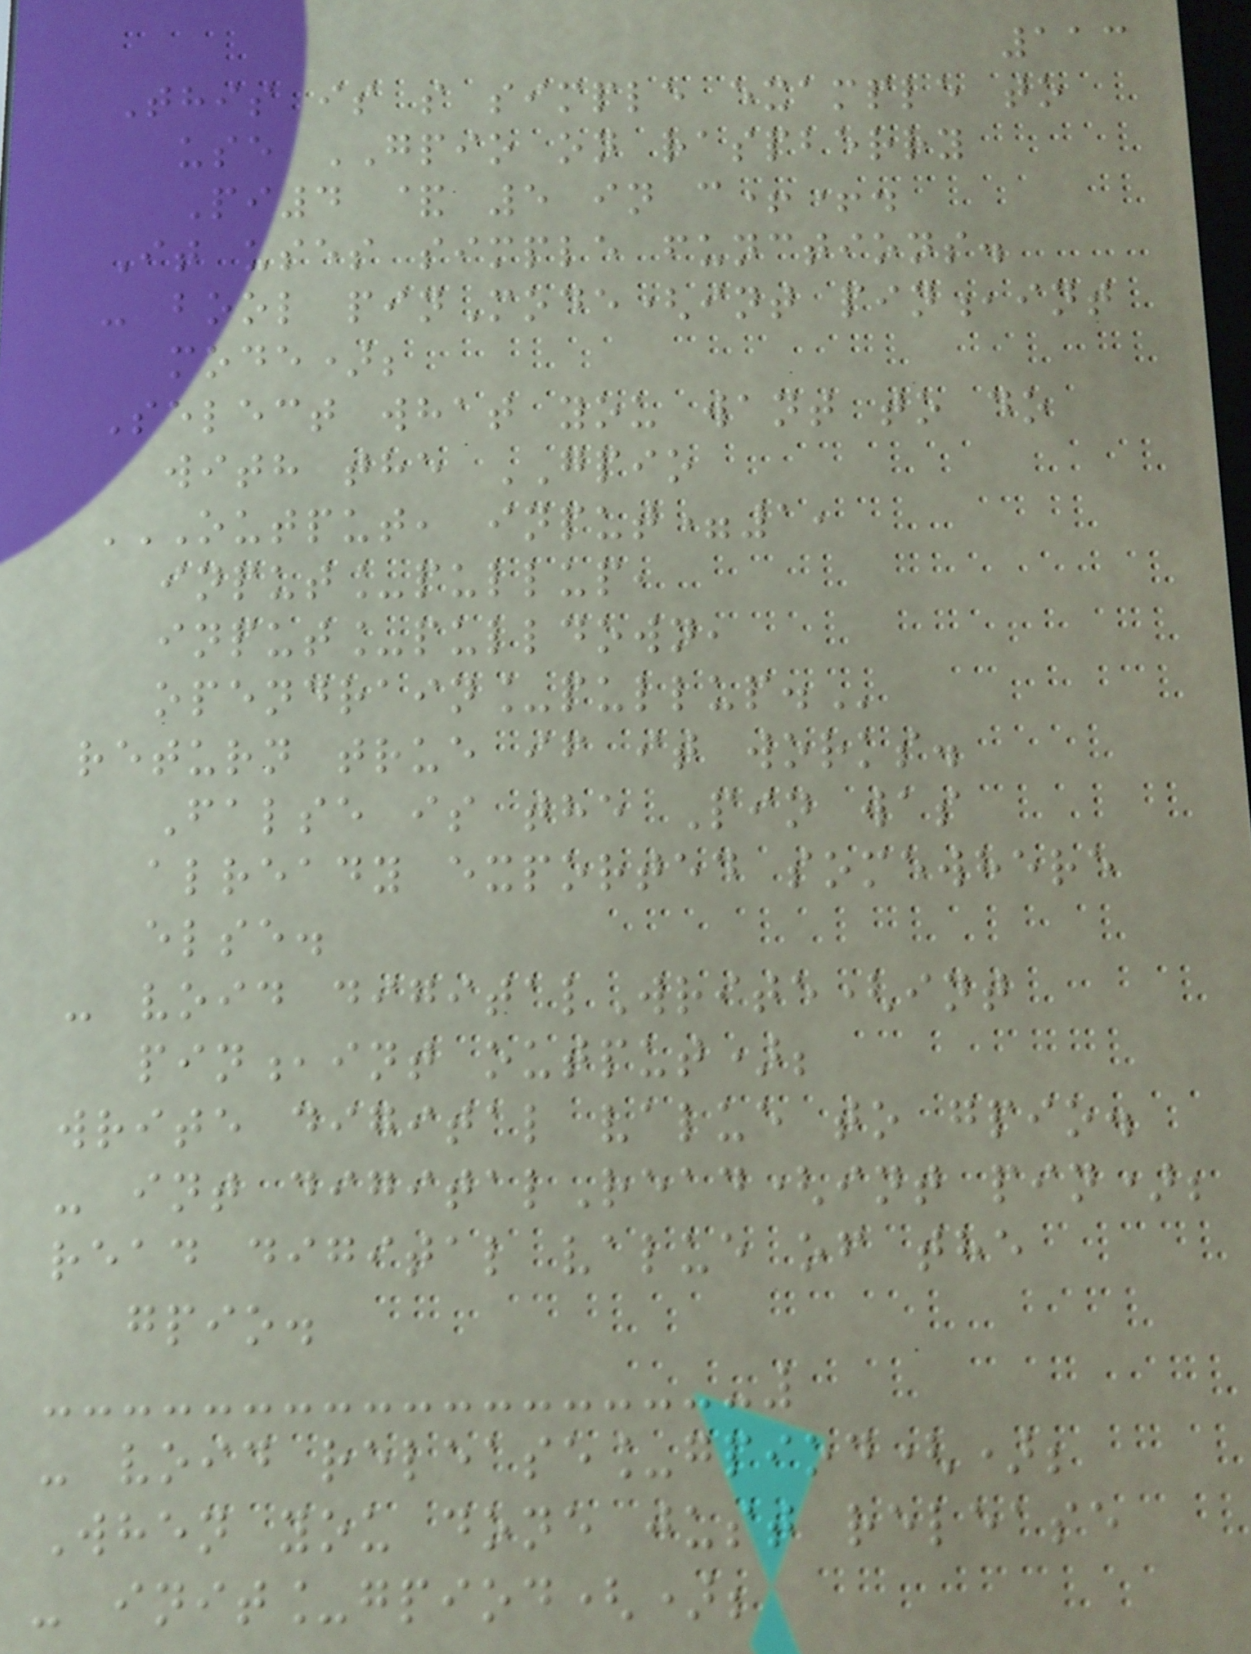113
This is s simple example to
use GPIO on raspberry
Pi4 & 5 in c++.
It uses simple functions.
- bool pinMode(int pin,int
mode);
Select what you want to do
with the GPIO
OUTPUT, INPUT=1,
INPUT_PULLUP,
INPUT_PULLDOWN,
OPENDRAIN_PULLUP.
return true if it works.
False is the Pin was
already exported somewhere
else.
- void digitalWrite(int
pin,int output);
write digital value to gpio.
- int digitalRead(int pin);
read digital value of the
gpio.
- void release_gpiod();
When you done just release
- init_gpiod();
